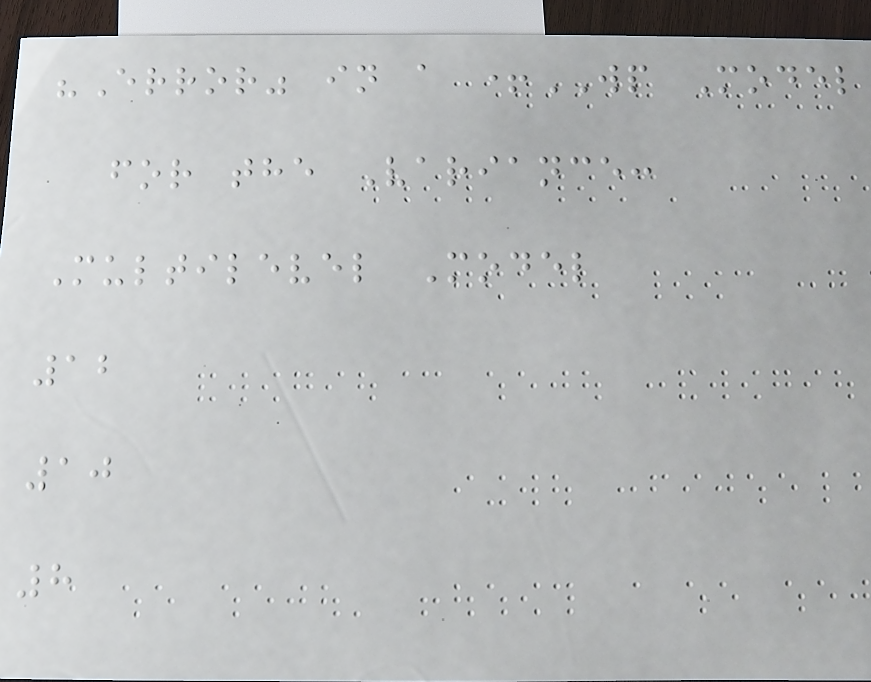"Error" in a +WP Model
for the Variance:
Multilevel Model
12
10
8
